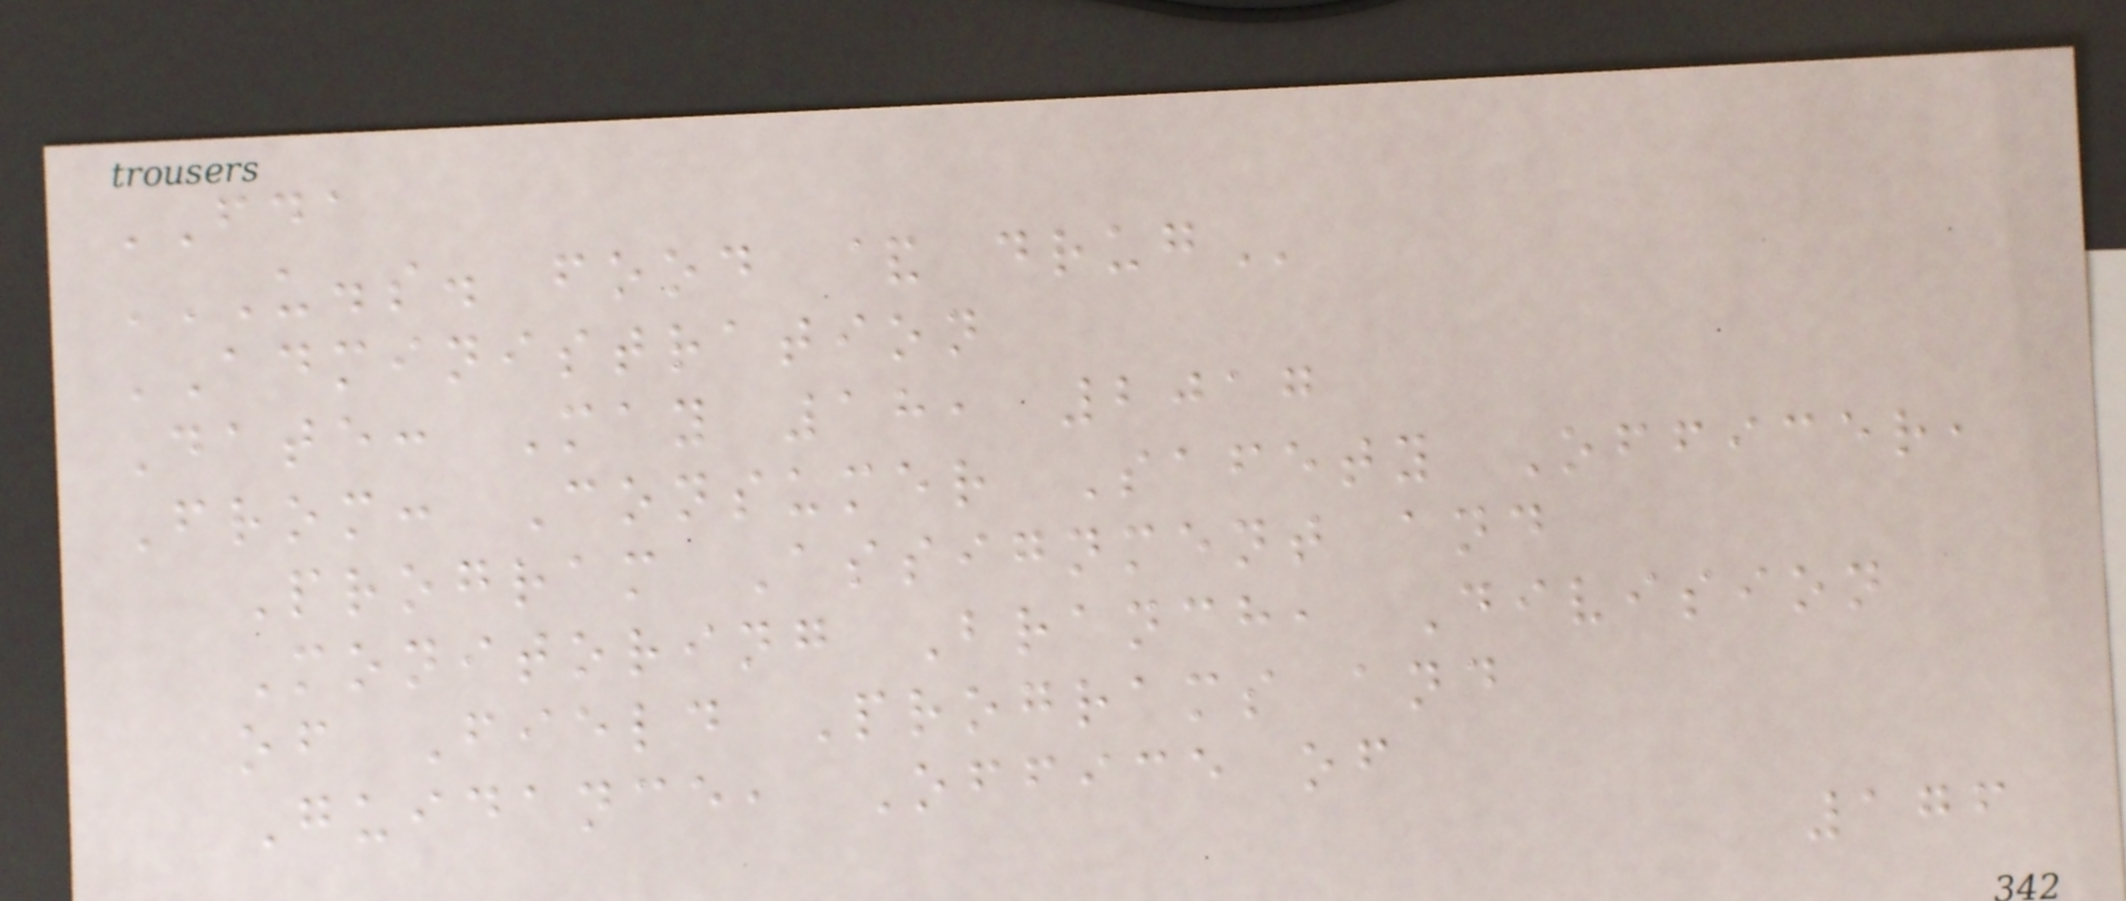FDA
U.S. FOOD & DRUG
ADMINISTRATION
Date: May 18, 2017
From: Consumer Safety Officer,
Program Assignment and
Monitoring Branch, Division
of Field Programs and
Guidance, Office of
176
